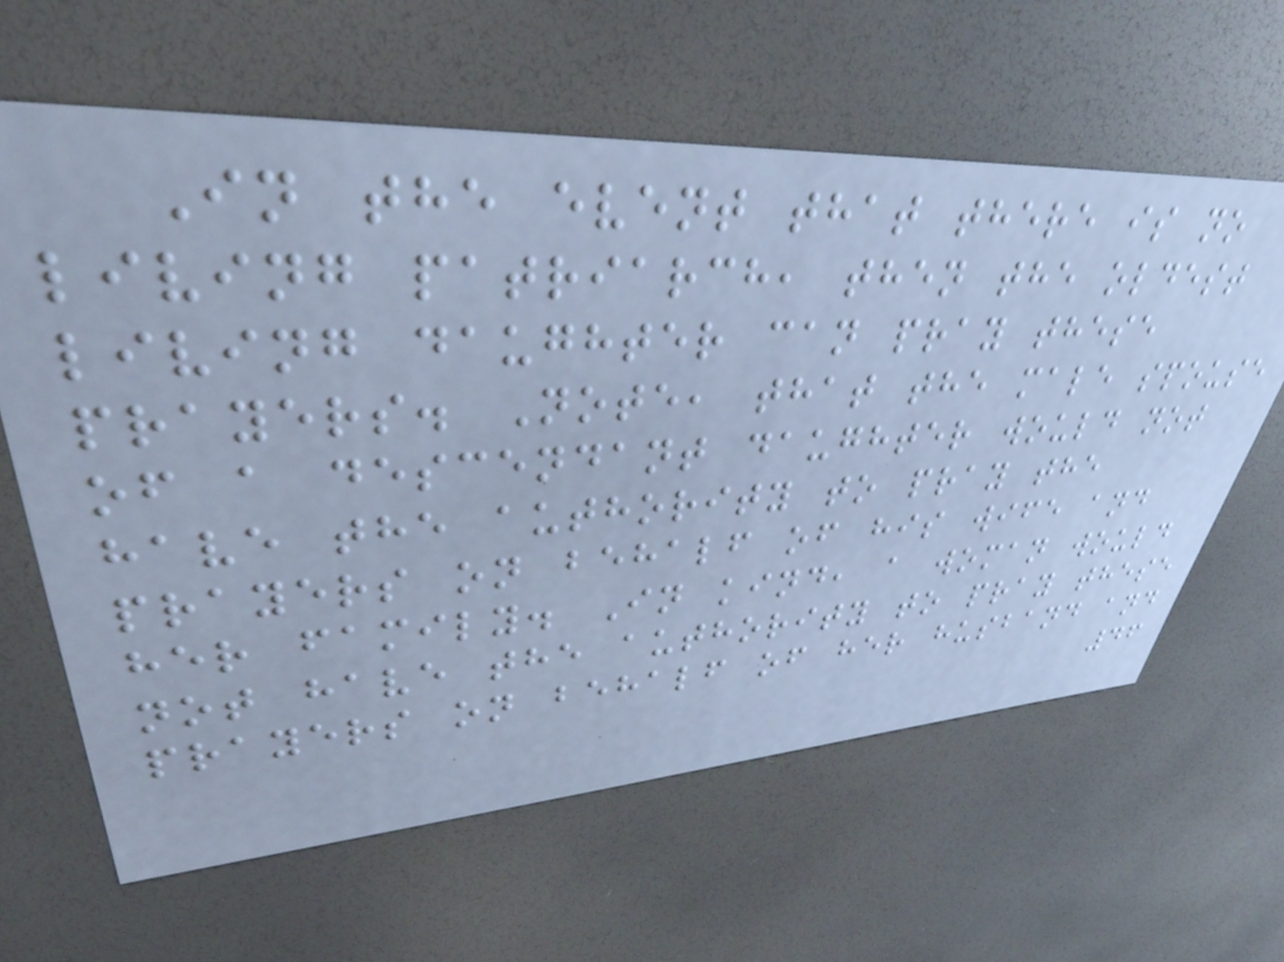In the event that there is no
living patriarch, then the oldest
living daughter can pray these
prayers. Note, that the male spouse
of a descendant daughter would not
have the authority to pray the
prayers on behalf of his wife and
her family. In kind, a woman would
not have the authority to pray these
prayers on behalf of her husband and
46
